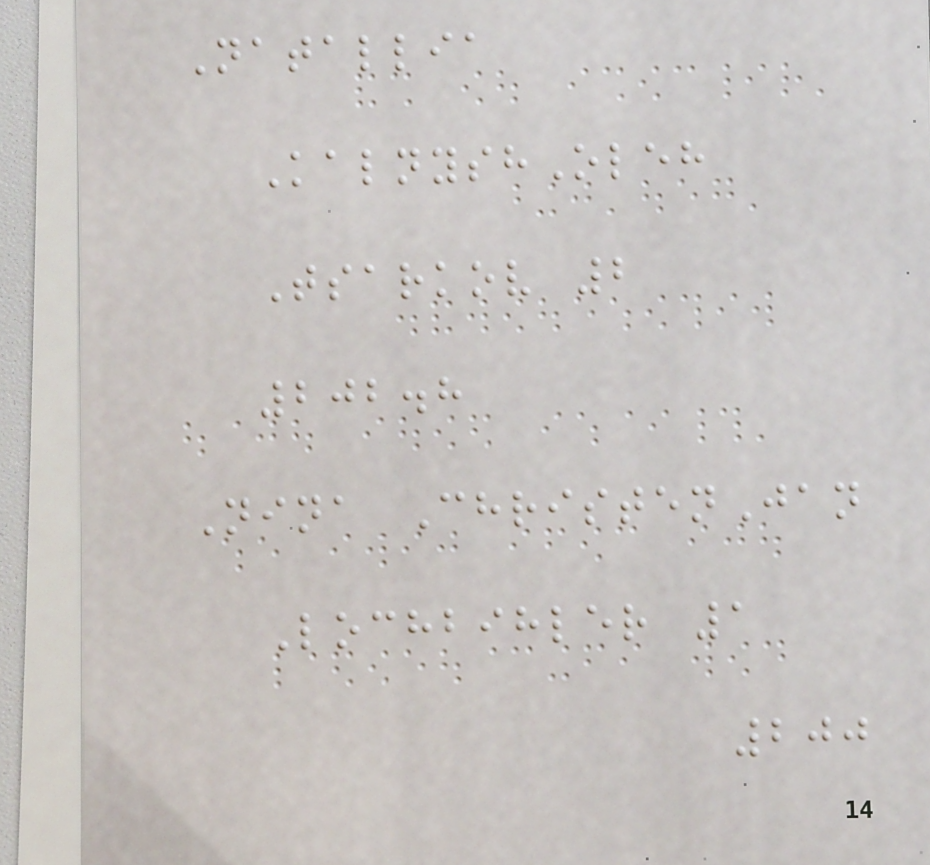Natallia
KalnyshOleh
Tsarkov 2
202.8
Nina ChristenJan
Lochbihler 1
200
